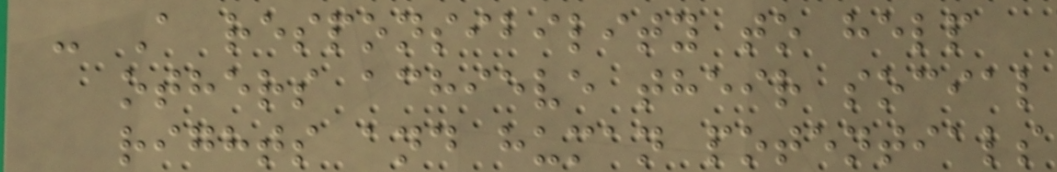- A responsibility to help
others achieve their social
rights and human potentials
